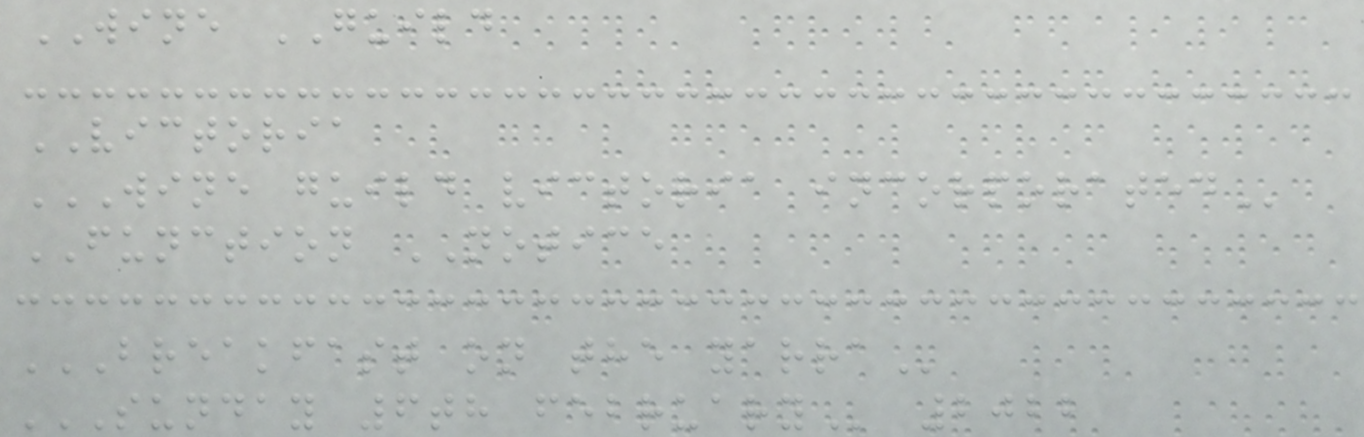WINE GUILD
VICTORIA
WINE GUILD VICTORIA INCORPORATED
FUNCTION NOTICE
BREAKFAST ON THE YARRA
SUNDAY 6TH FEBRUARY 2022
